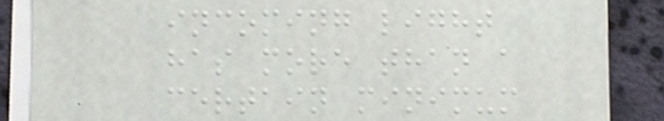incoming light
has more than a
certain minimum
